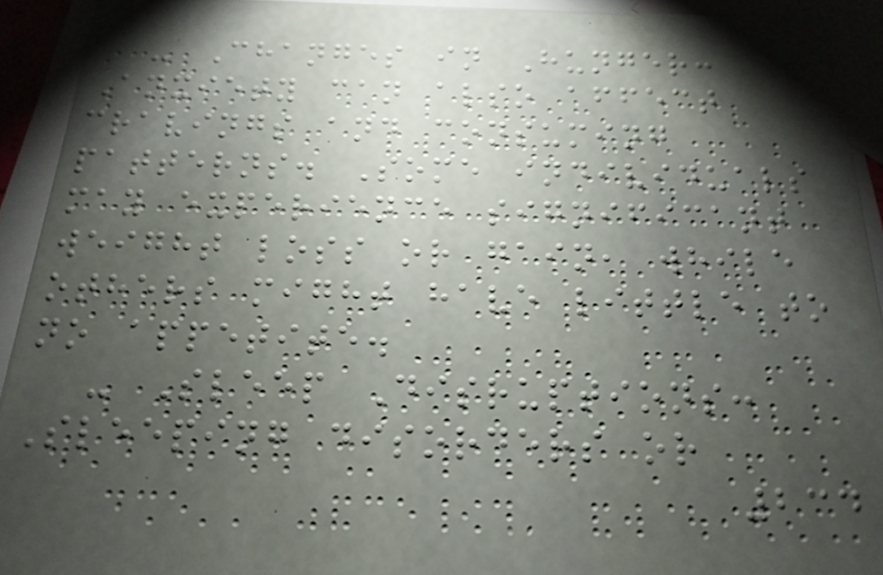- Changes in Hunger:
Anxiety can also affect
cravings and consuming
patterns. Some individuals
may experience significant
weight loss or gain, while
others might have little to
no appetite.
- Sleep Disruptions:
Sleeping disorders or
234
